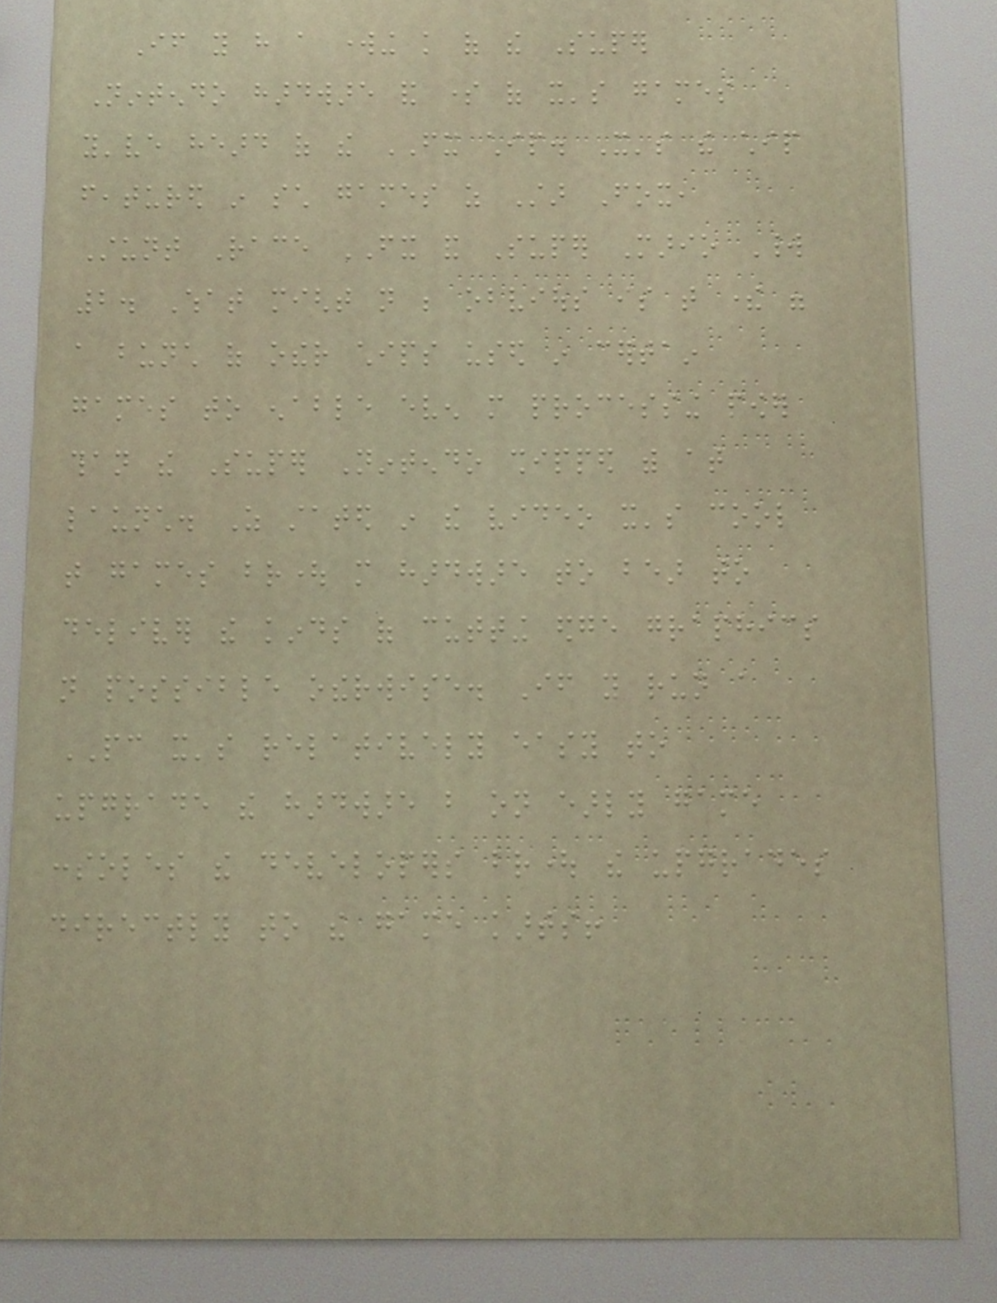If you have a working knowledge of the Super
Nintendo hardware and some of it's games
you've heard of the FX chip. It's the chip
featured in such games as Star Fox,
Stunt Race FX and Super Mario World
2. What might not be obvious is that there were
a bunch of other chips used in certain
games to enable even more processing power
than the Super Nintendo shipped with at
launch. As stated in the video it's cool
that games brought more hardware to bear to
deliver the kinds of cutting edge graphics
not possible otherwise. If you run a
PC it's relatively easy to
upgrade the hardware but on early game
consoles the developers brought the upgrades
directly to the game karts!
